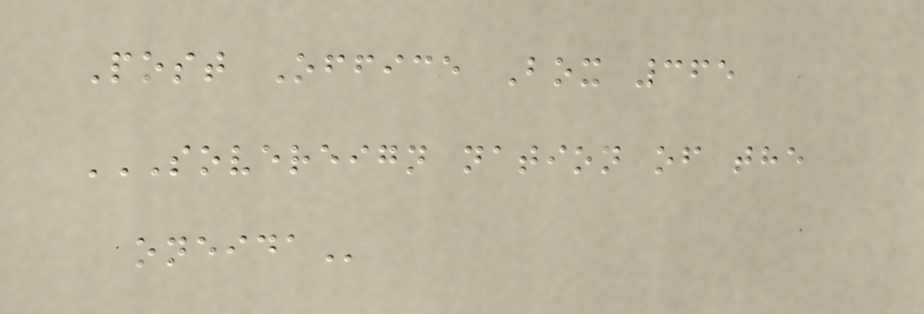Post Office Box 365
SOVEREIGN NATION OF THE
ONEIDA
